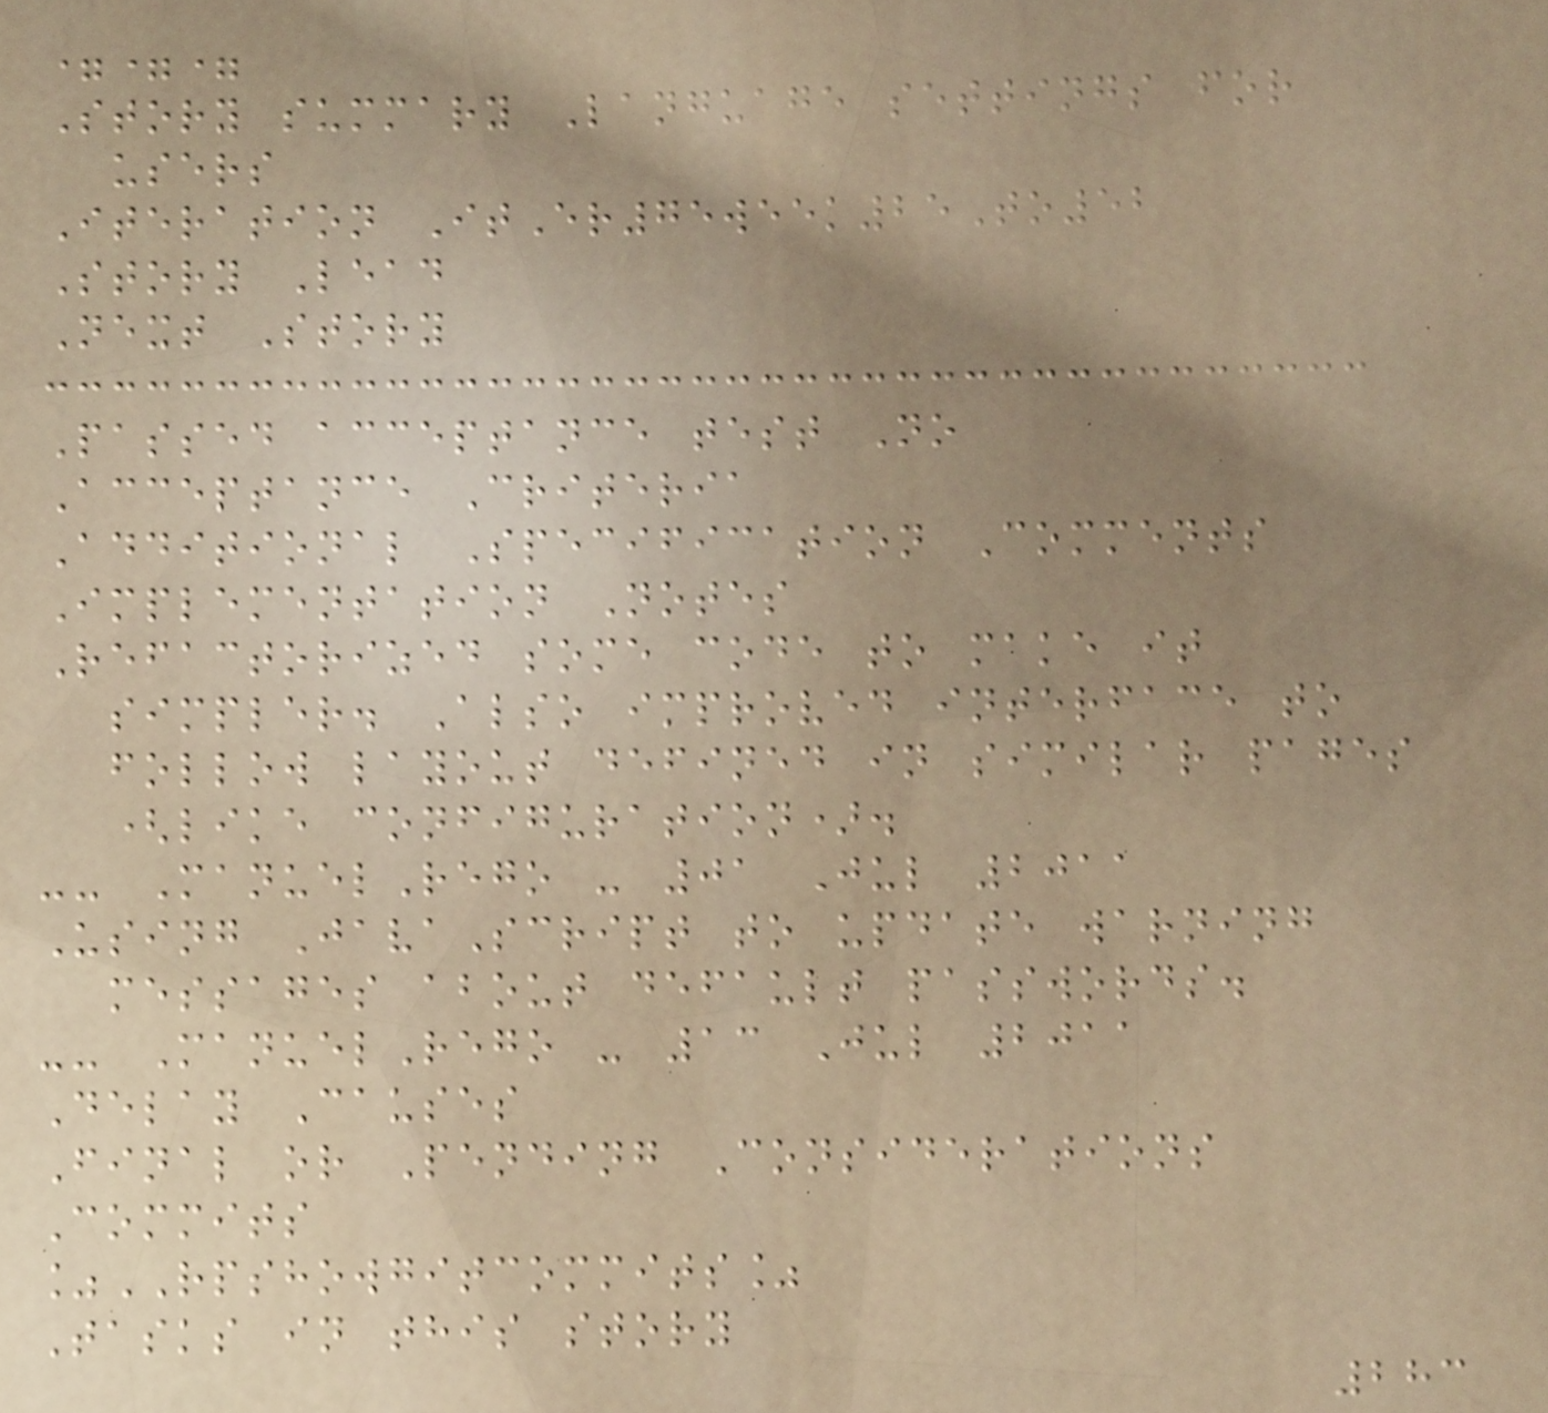===
Story summary Language settings for
users
Iteration ItEr75week25To52
Story Lead
Next Story
Passed acceptance test No
Acceptance Criteria
Additional Specification Comments
Implementation Notes
Refactorized some code to make it
simpler. Also improved interface to
follow layout defined in similar pages
(like configuration).
-- ManuelRego - 01 Jul 2011
Using JavaScript to update warning
messages about default passwords.
-- ManuelRego - 13 Jul 2011
Delay Causes
Final or Pending Considerations
Commits
%RPSHOWGITCOMMITS%
Tasks in this story
283
